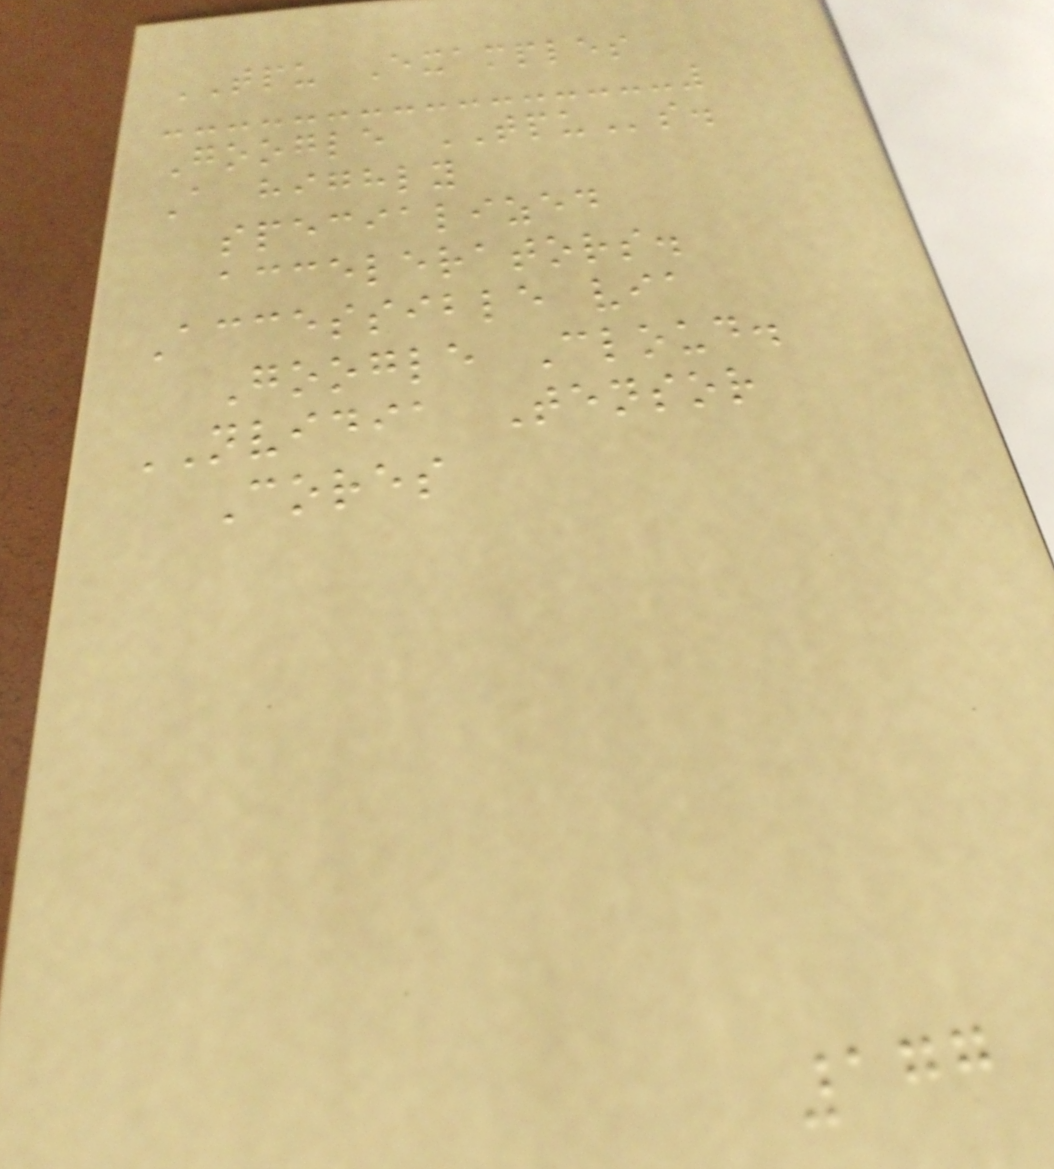TPU Examples
Google TPUs.
A highly
specialized
accelerators.
Accessible via
Google Cloud.
NVIDIA Tensor
Cores
177
